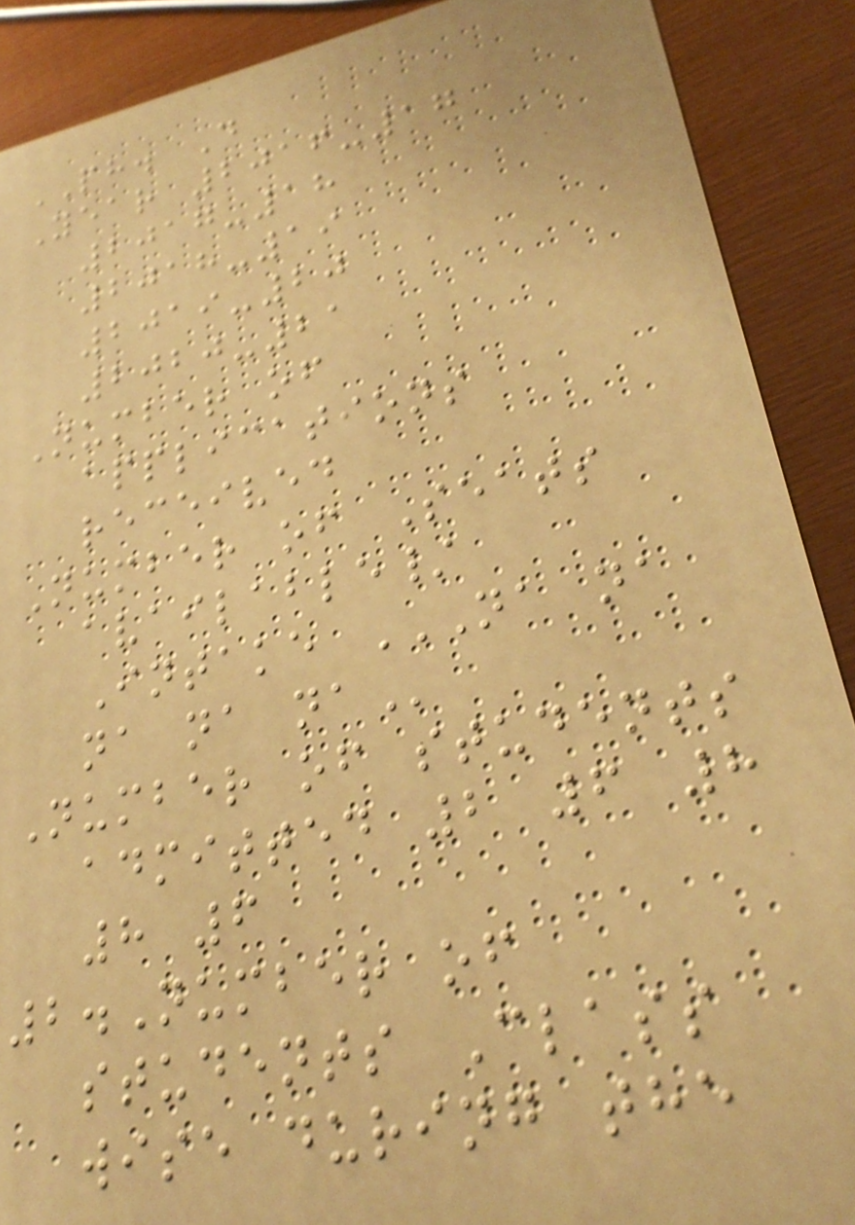PH. D
Year 2016-17
2017-18
2018-19
2019-20
2020-21
Number of
applications
received
Number of Seats
available/
Intake NA NA
NA NA NA
Number of students
admitted 2 6 8
8 6
2.Number of
students Class
wise during the
